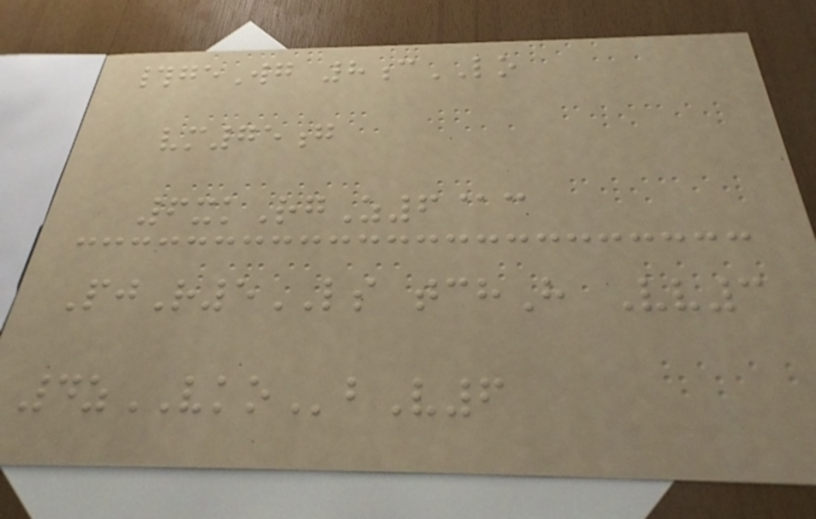#geWg 8cLO
vm75g
6xkRgZ6@c
PjR5LS tchH Vv3
4zVKObV6
